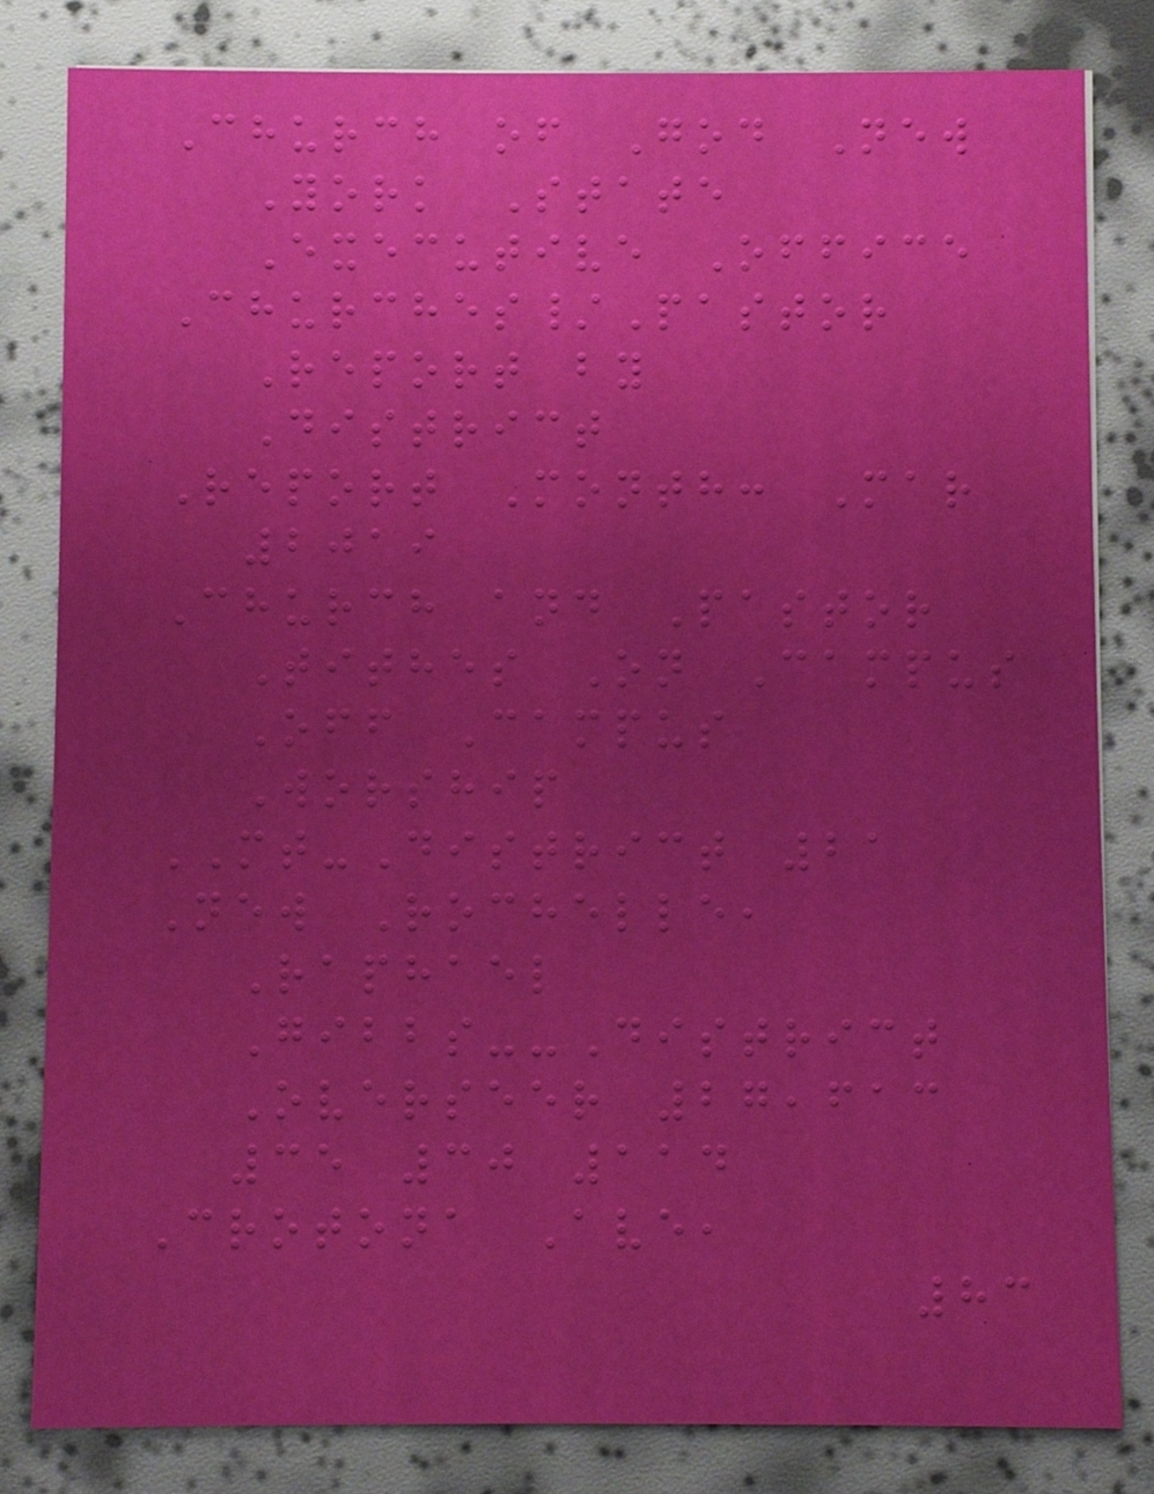Church of God New
York State
Executive Office
Churches/Pastor
Report by
District
Report Month: Mar
2019
Church and Pastor
Tithes On Campus
Off Campus
Worship
MT-District 21
New Rochelle,
Raphael
Gibbs--District
Overseer 27,613
35 30 114
Crotona Ave,
83
